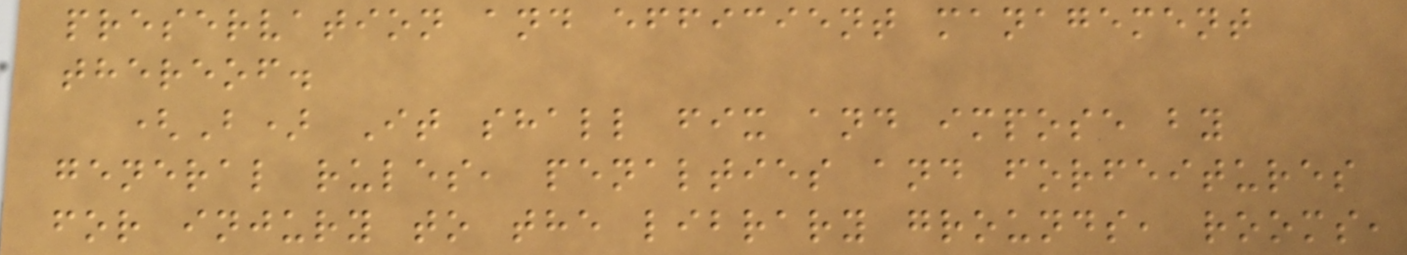preservation and efficient management
thereof.
(B) It shall fix and impose by
general rules, penalties and forfeitures
for injury to the library grounds, rooms,
